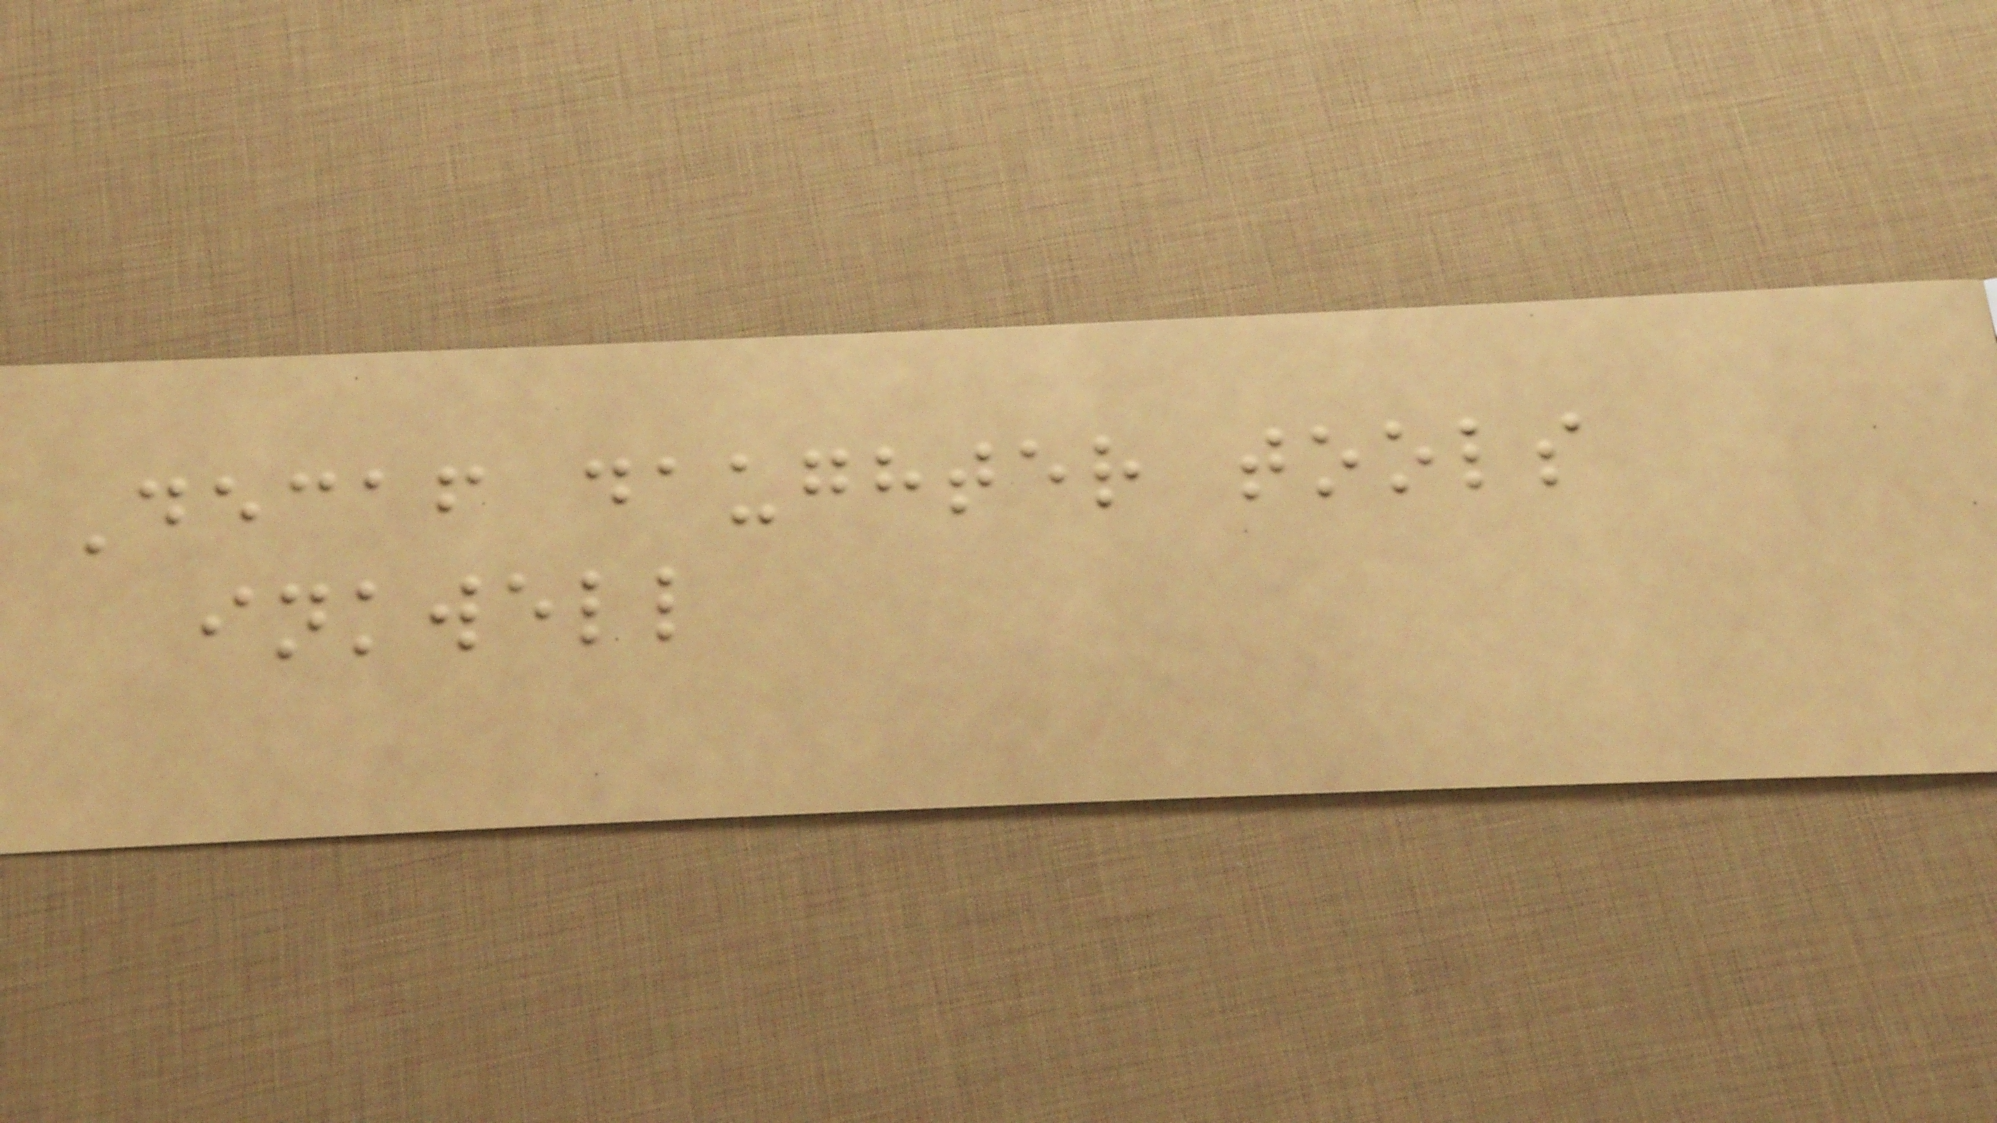Decaf daughter tools
inkwell
